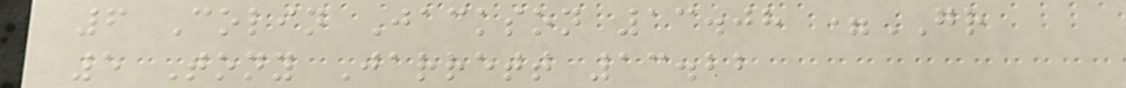6 Colin Jackson 13.08 =GR
5 Tony Jarrett 13.22
